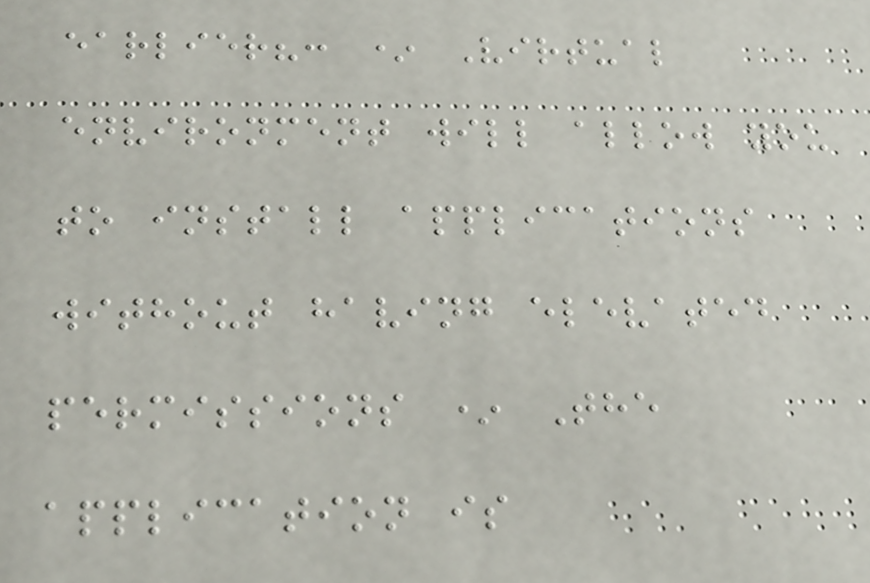earlier?: * Virtual
environment will allow you
to install applications
without having elevated
permissions * The
application is
